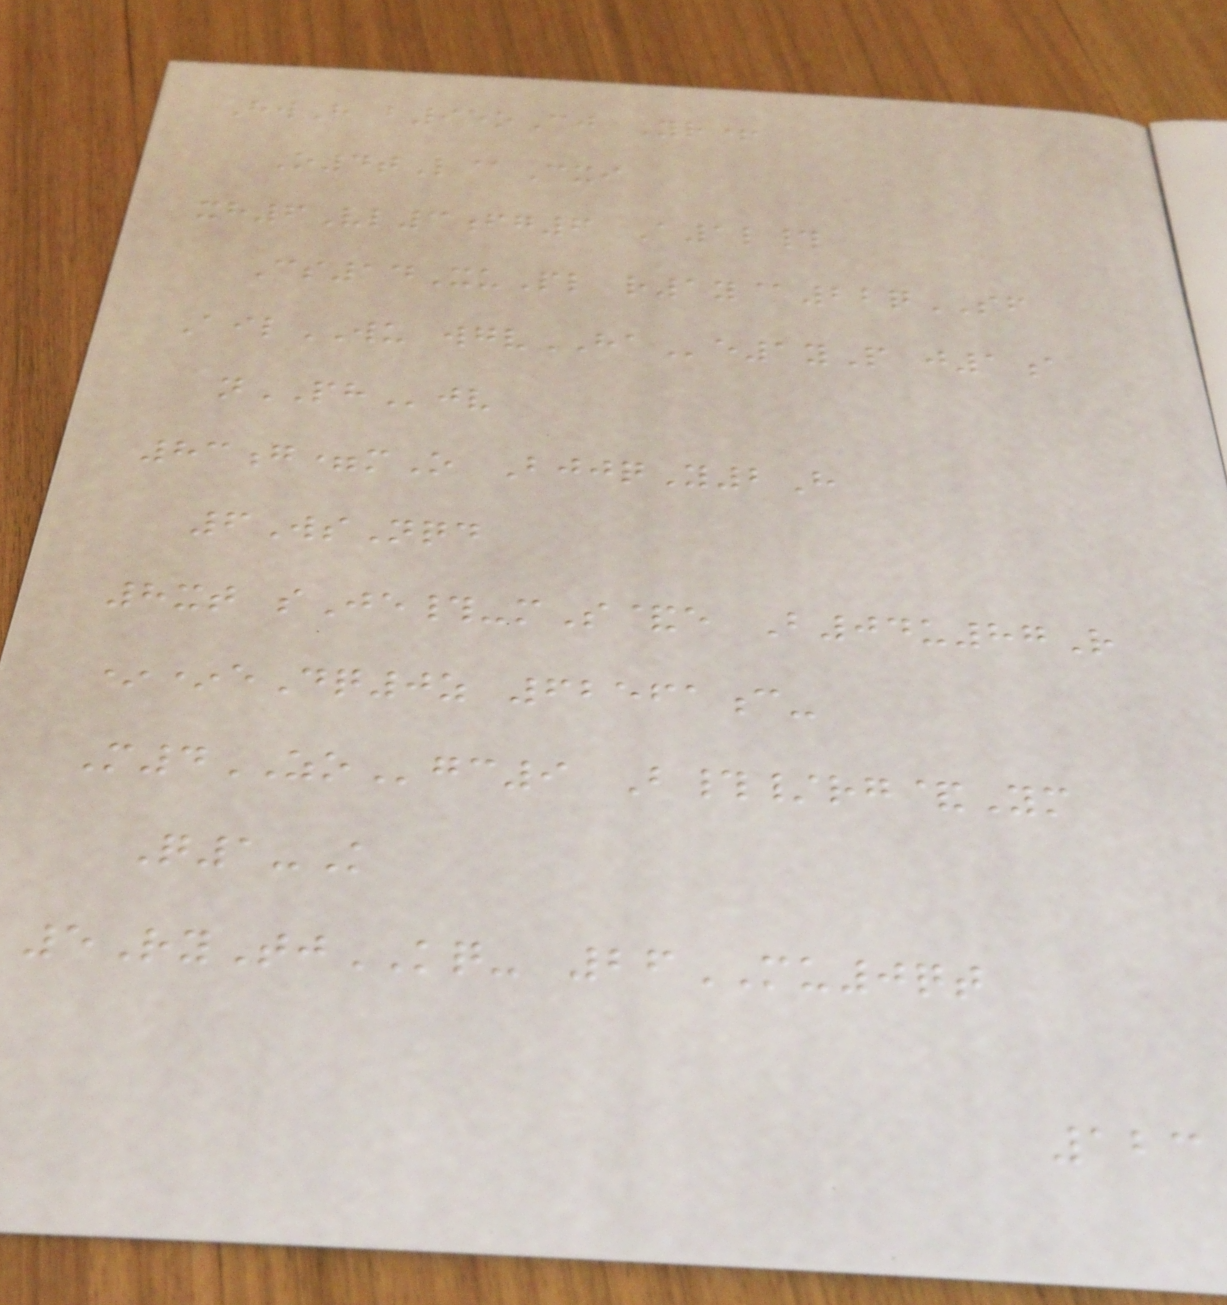HwH b95oCj Yr+
O4tL@Cxi
xh6Vl3fg6 A1l#
Cs14XuPl r1y@22qSF
AilWU wgvHAe1yP j1a
nPHjv
83g=mO BjjqY2H
6WsNqd
8xt sJe#-mS&e B04u87R
**eDq0z 62561c-
M4ZOgc9 B#/rg&Ym
Q1-K
5RyTjKQ- 26MU0qt
123
